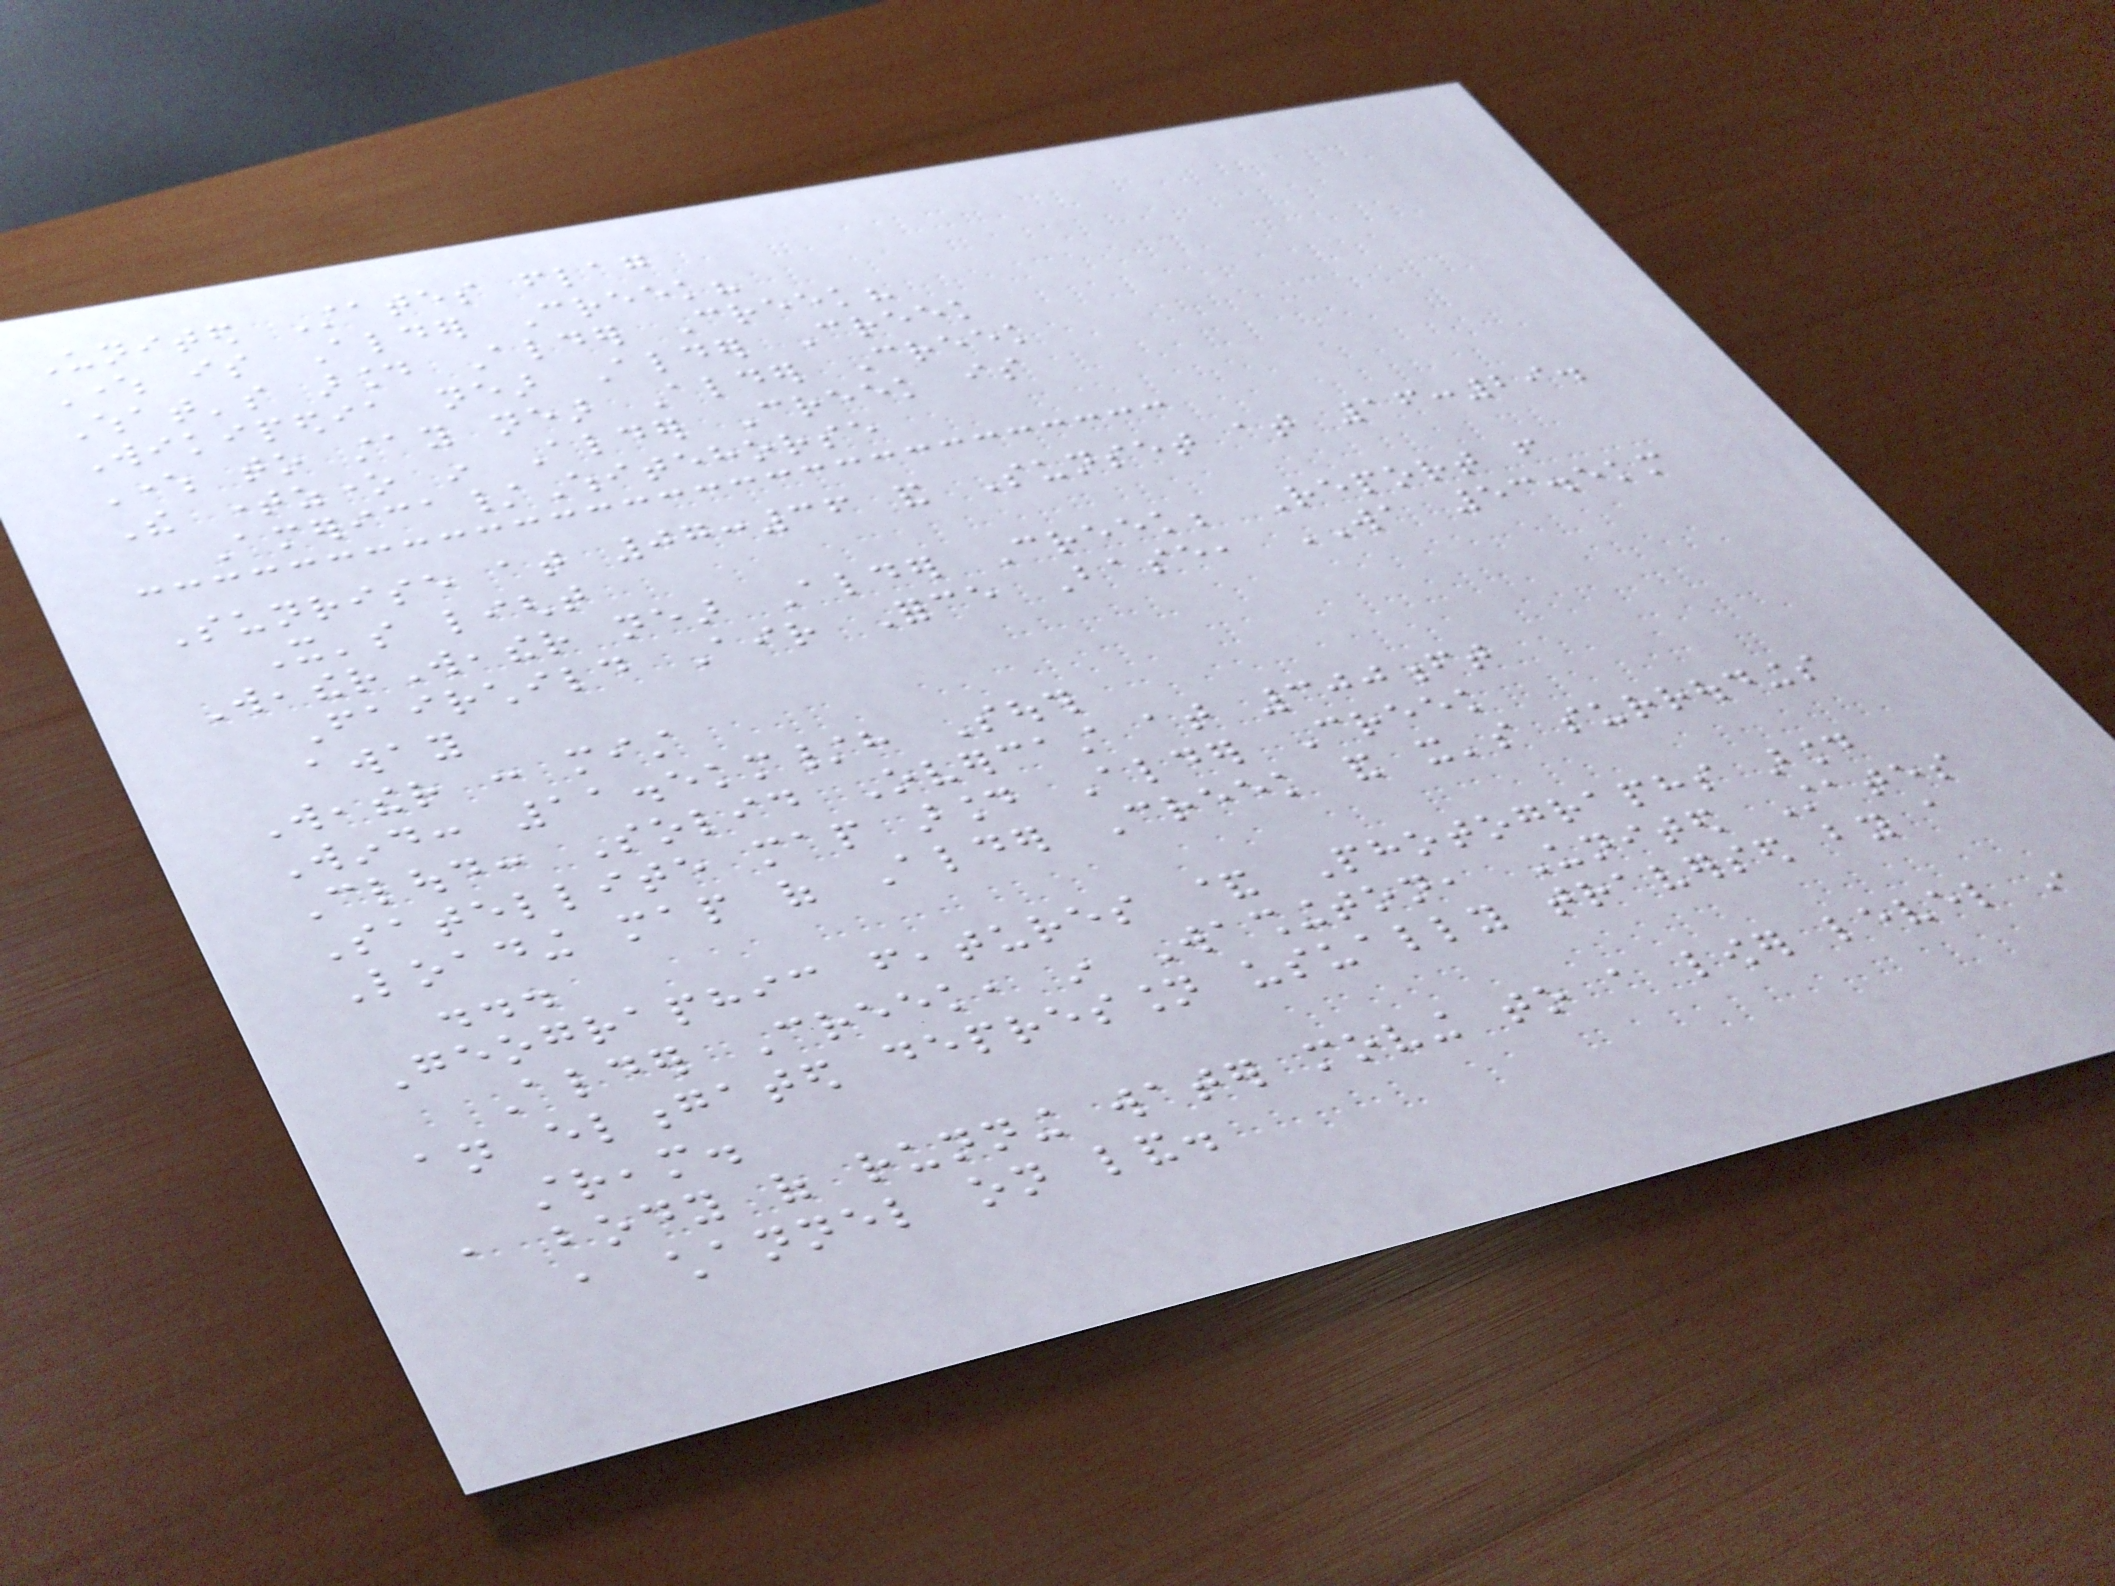United States flag
Where is Alder Creek?
What's around Alder Creek?
Wikipedia near Alder Creek
Where to stay near Alder Creek
The timezone in Alder Creek is
America/Whitehorse
Sunrise at 07:36 and Sunset at 16:29.
It's light
WeatherWeather near Alder Creek; Report from
Fairchild Air Force Base, WA 53.5km
away
Weather : mist
Wind: 11.5km/h South
Cloud: Solid Overcast at 300ft
Satellite map around Alder Creek
Loading map of Alder Creek and it's surroudings
...
Geographic features & Photographs around
Alder Creek, in Washington, United States
an elongated depression usually traversed by a
stream.
a body of running water moving to a lower level in
a channel on land.
